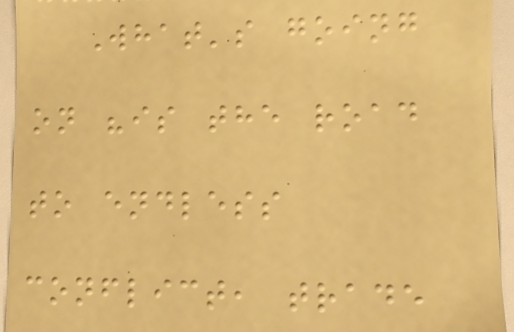What's going
on "is the road
to endless
conflict, trade
